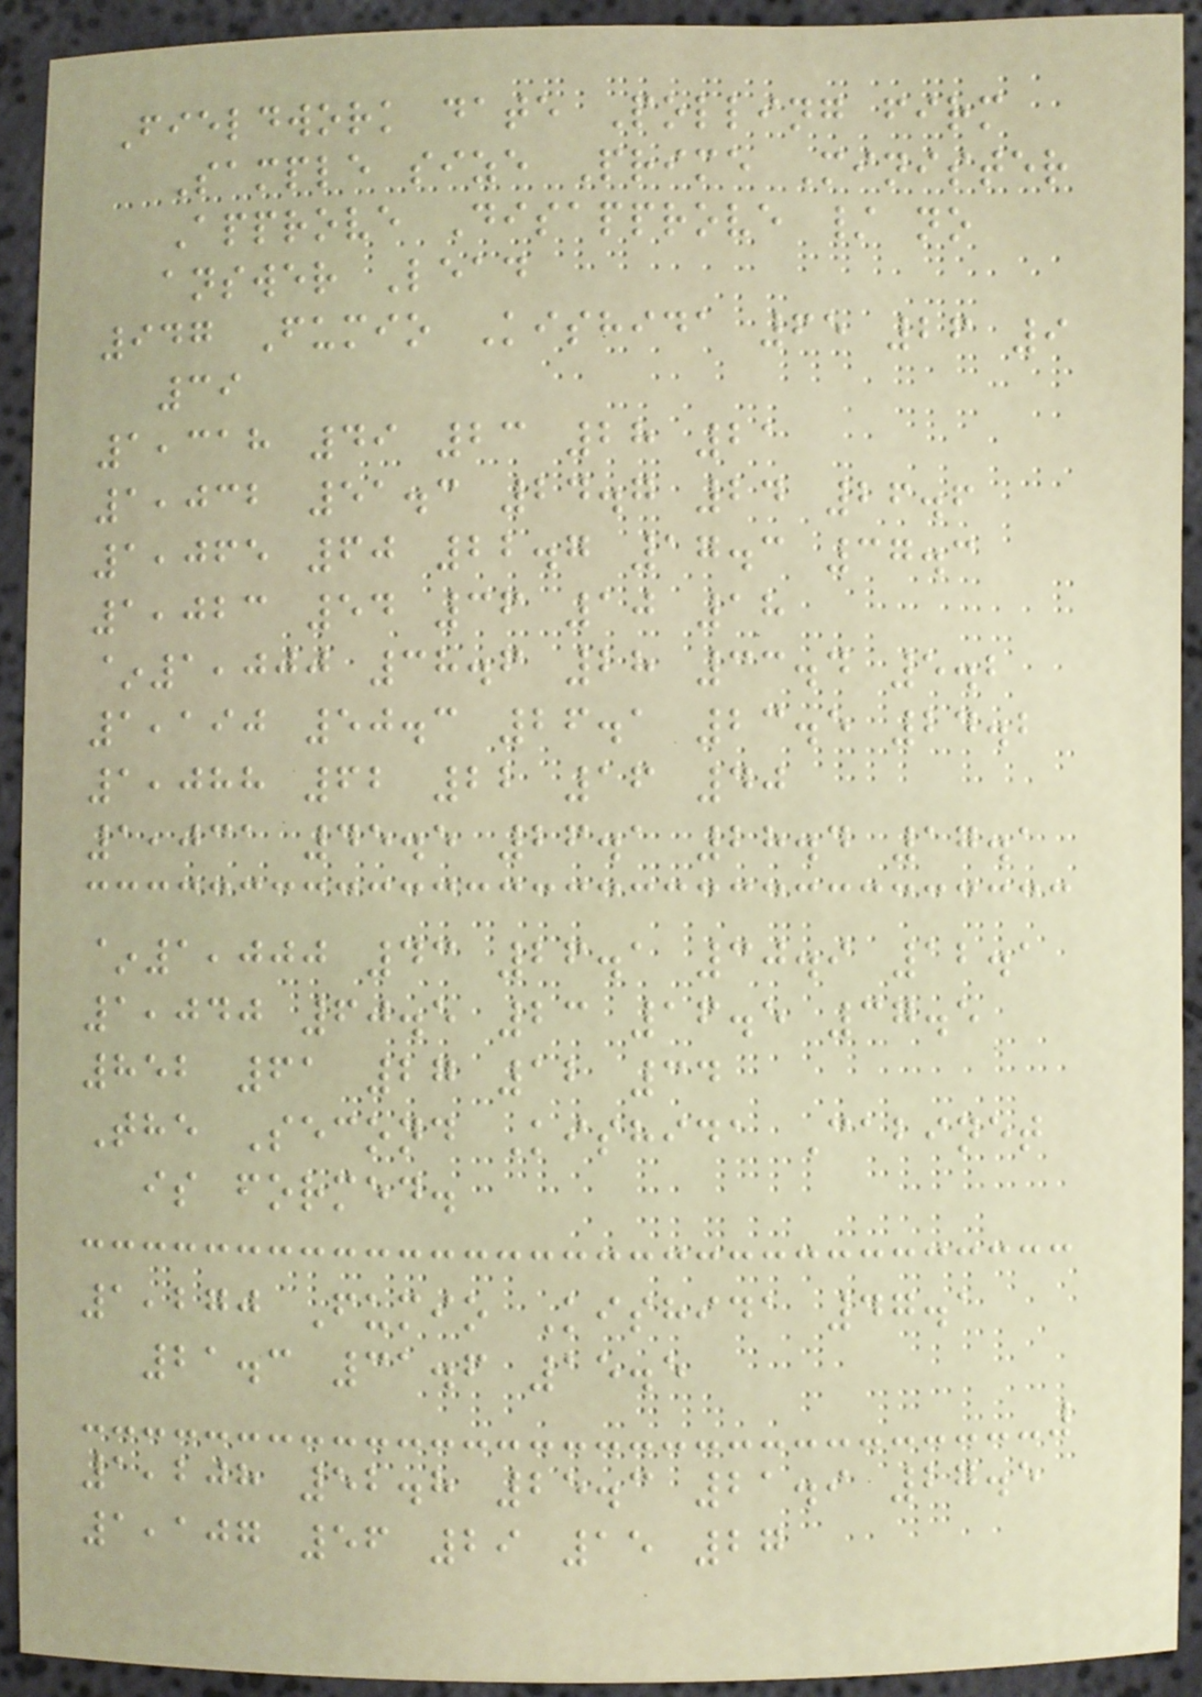Fieldwork date Polling firm
Sample size Prime Minister
Approve Disapprove / no
answer Lead
947 Fumio Kishida 65 26 9
39
1,318 49 23 28 21
1,032 51.3 24.7 24 26.6
1,065 60 22.7 17.3 37.3
1,023 54 36 10 18
~1,000 38.6 28 33.4 5.2
1,190 50.3 26.1 23.5 24.2
1,088 62 22 16 40
1,031 45.5 26.1 28.4 17.1
~1,000 43 26.1 30.9 12.1
1,040 60.5 23 16.5 37.5
852 61 27 12 34
The Second Kishida Cabinet
is formed.
1,270 Fumio Kishida 47.1
21.3 31.6 15.5
1,208 52.8 25.3 21.9 27.5
1,107 56 29 15 27
